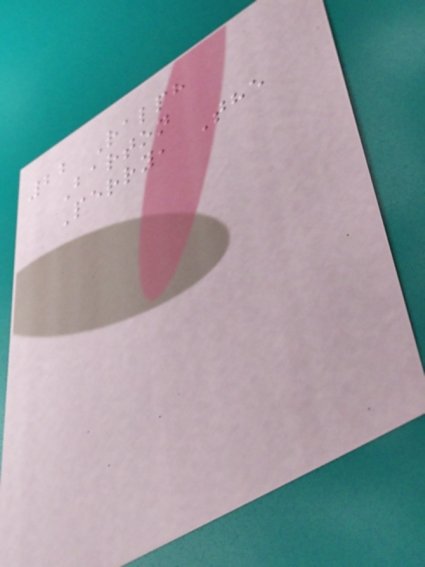22 Ralph
Barton
Perry, The
